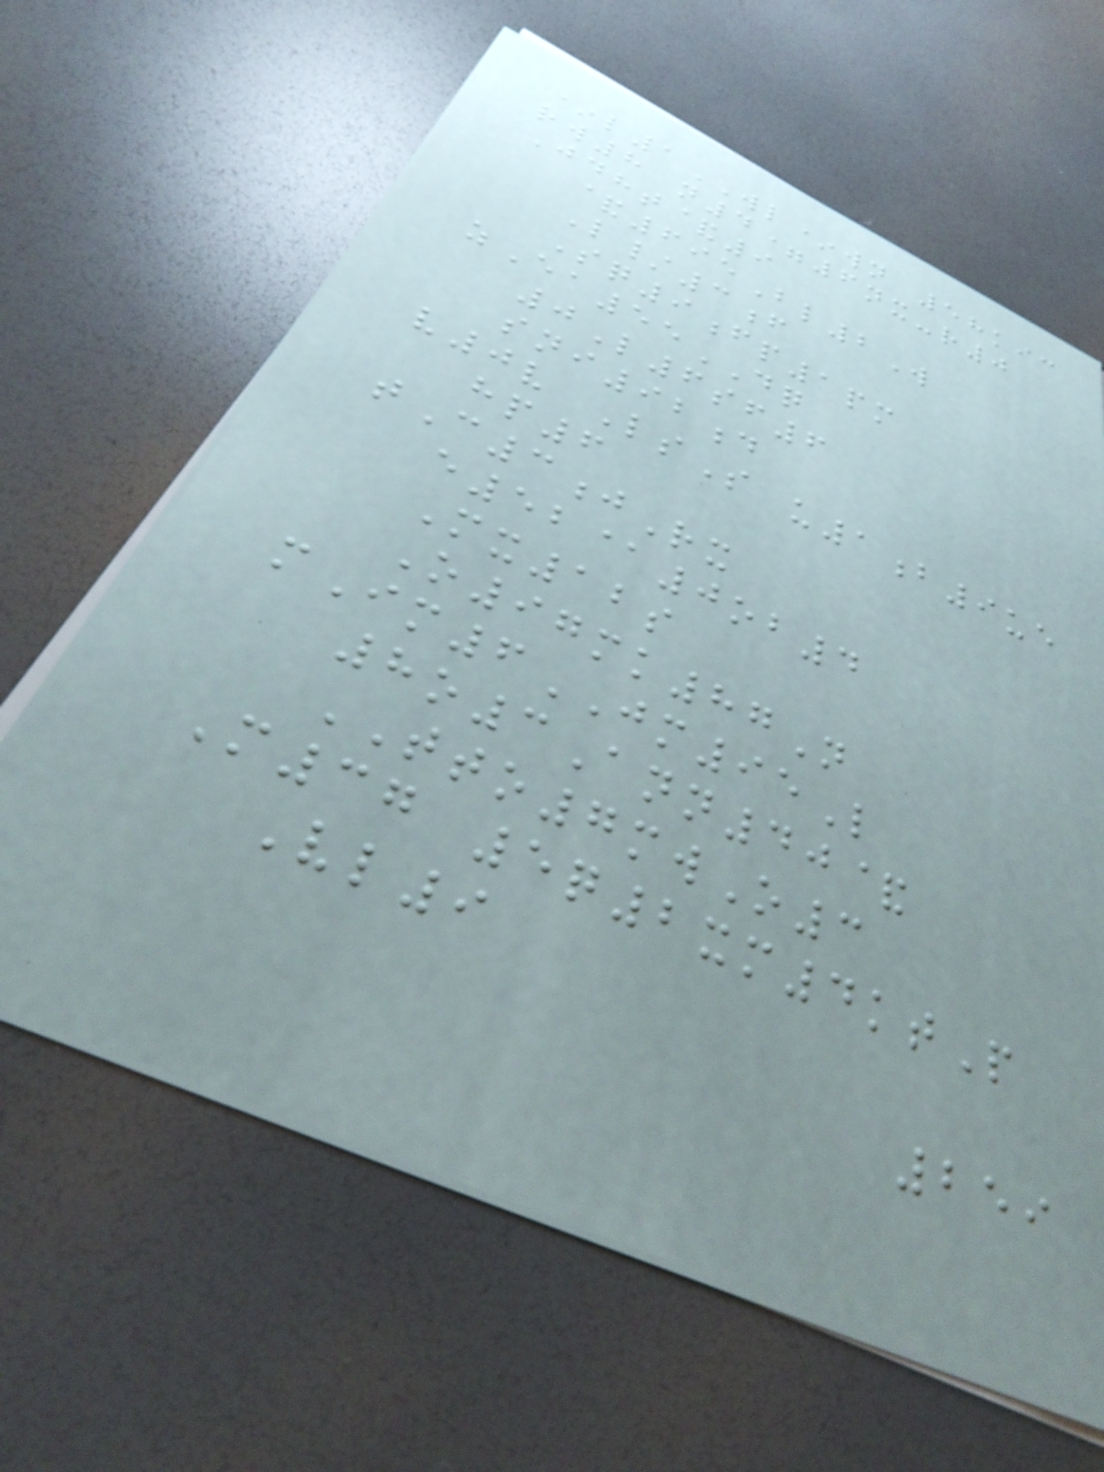*l1WL*wn 58kic
rw8 n4=6nx-r0
Jdht&9
&695Bl2W
L/3f
Sq9fp1pm
zEa55DQ
0L6sf6
sni92d
v0v LsS u1b9ue
hp6
tC3jRx
e52@0ob4
Mx12s
O97mk87N
mIm6JM95L
8o3Ann40&
TTO7mwO3
M37 5q2xm4ktP
Vl9
259
